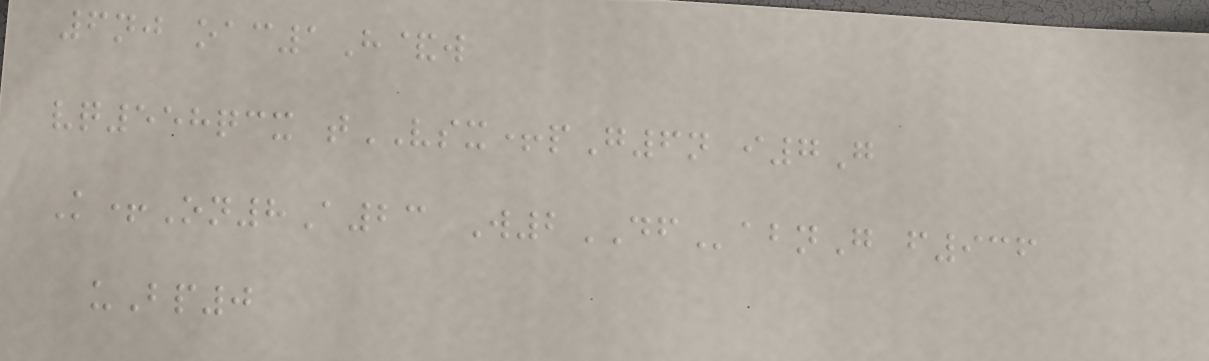6nj oac1H&w
vq558qcx tVSX+pG6n i7G
K+On8A23 W2DFabnG f936
uBp0
